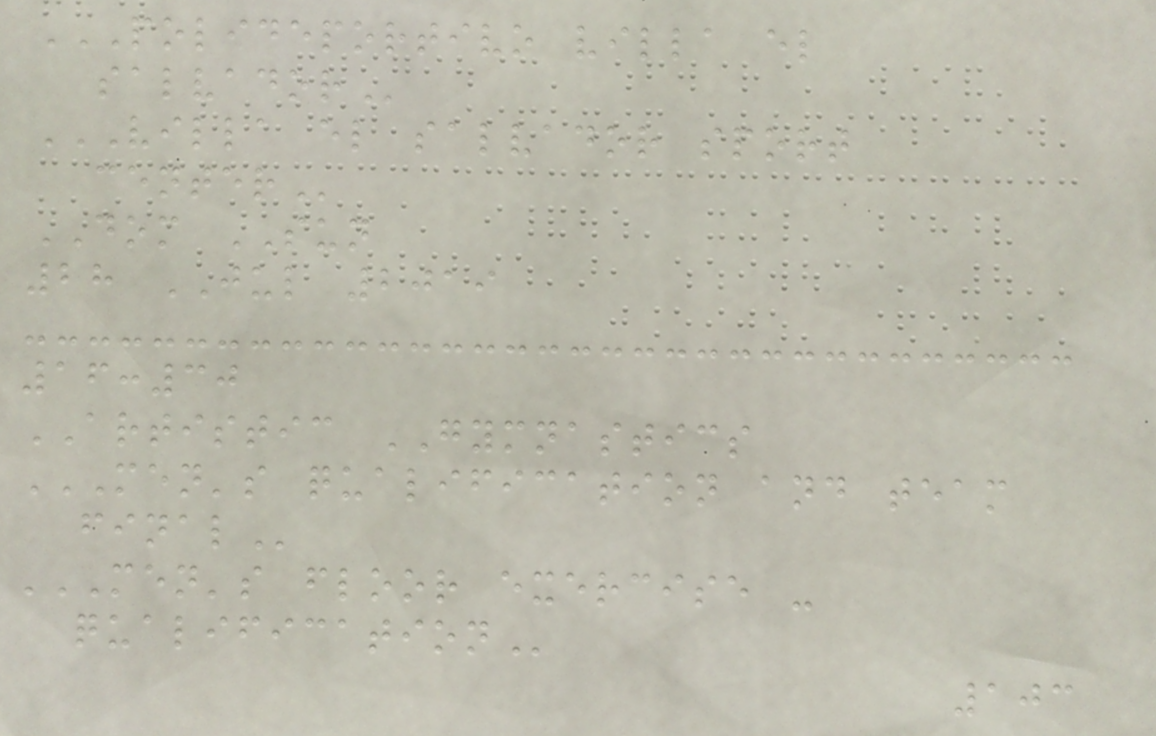POLIDEPORTIVO VILLA EL
SALVADOR
VILLA EL SALVADOR SPORT
CENTER
DOM SUN
28 JUL 2019
16:30
ARTISTIC GYMNASTICS
MEN'S QUALIFICATION AND TEAM
FINAL
MEN'S FLOOR EXERCISE -
QUALIFICATION
103
